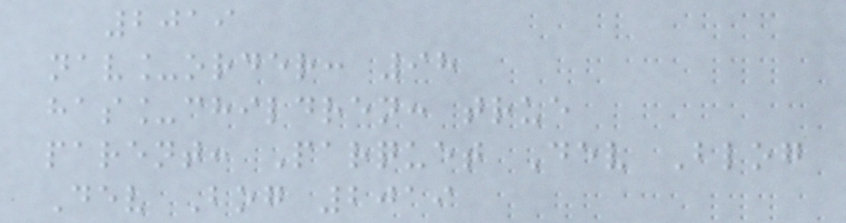2019
nav_order: 98
has_children: true
parent: Parquet Dev Blog
Dev Bog 2019
